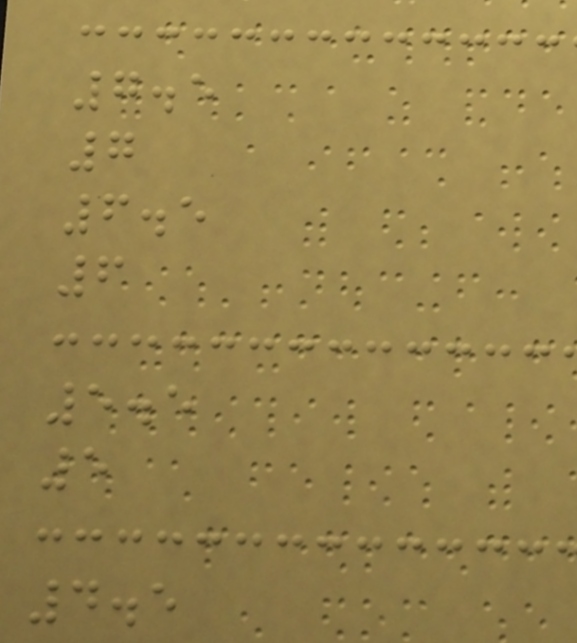7.5
7
6.5
6
5.5
5
4.5
